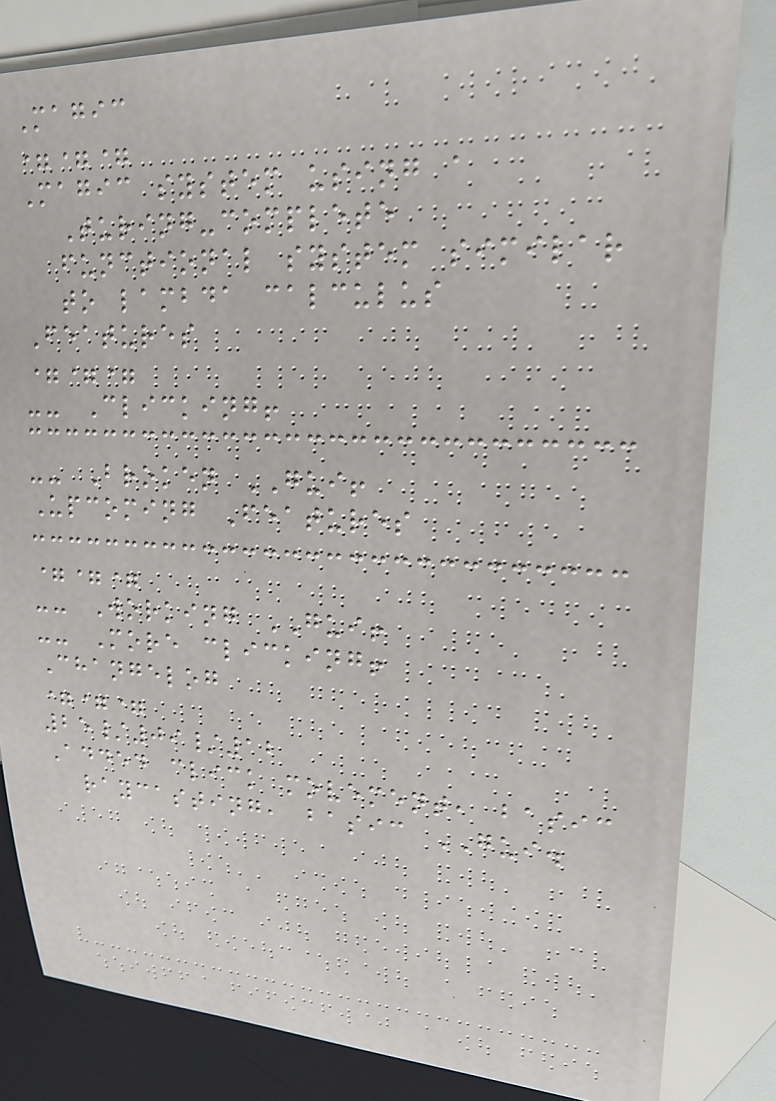Magic
===
Magic system using a
Turing-complete
functional system similar
to lambda calculus
Features
===
-- Clicking!
-- Broken GUI!
Upcoming Features
===
-- Working GUI!
-- More clicking!
Changelog
===
25/09/12
Added click movement, basic
raycasting, basic GUI.
